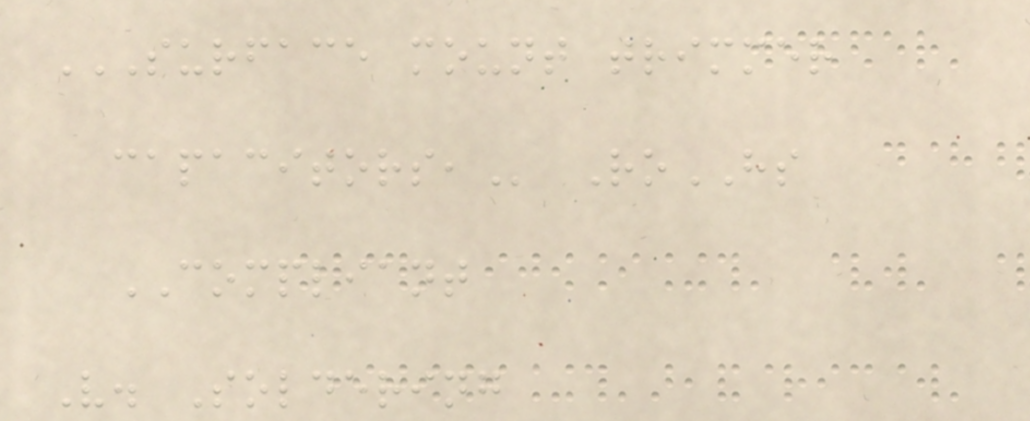SURFACE MOUNT TRIMMER
CAPACITORS, RoHS
COMPLIANT
V. Soldering
